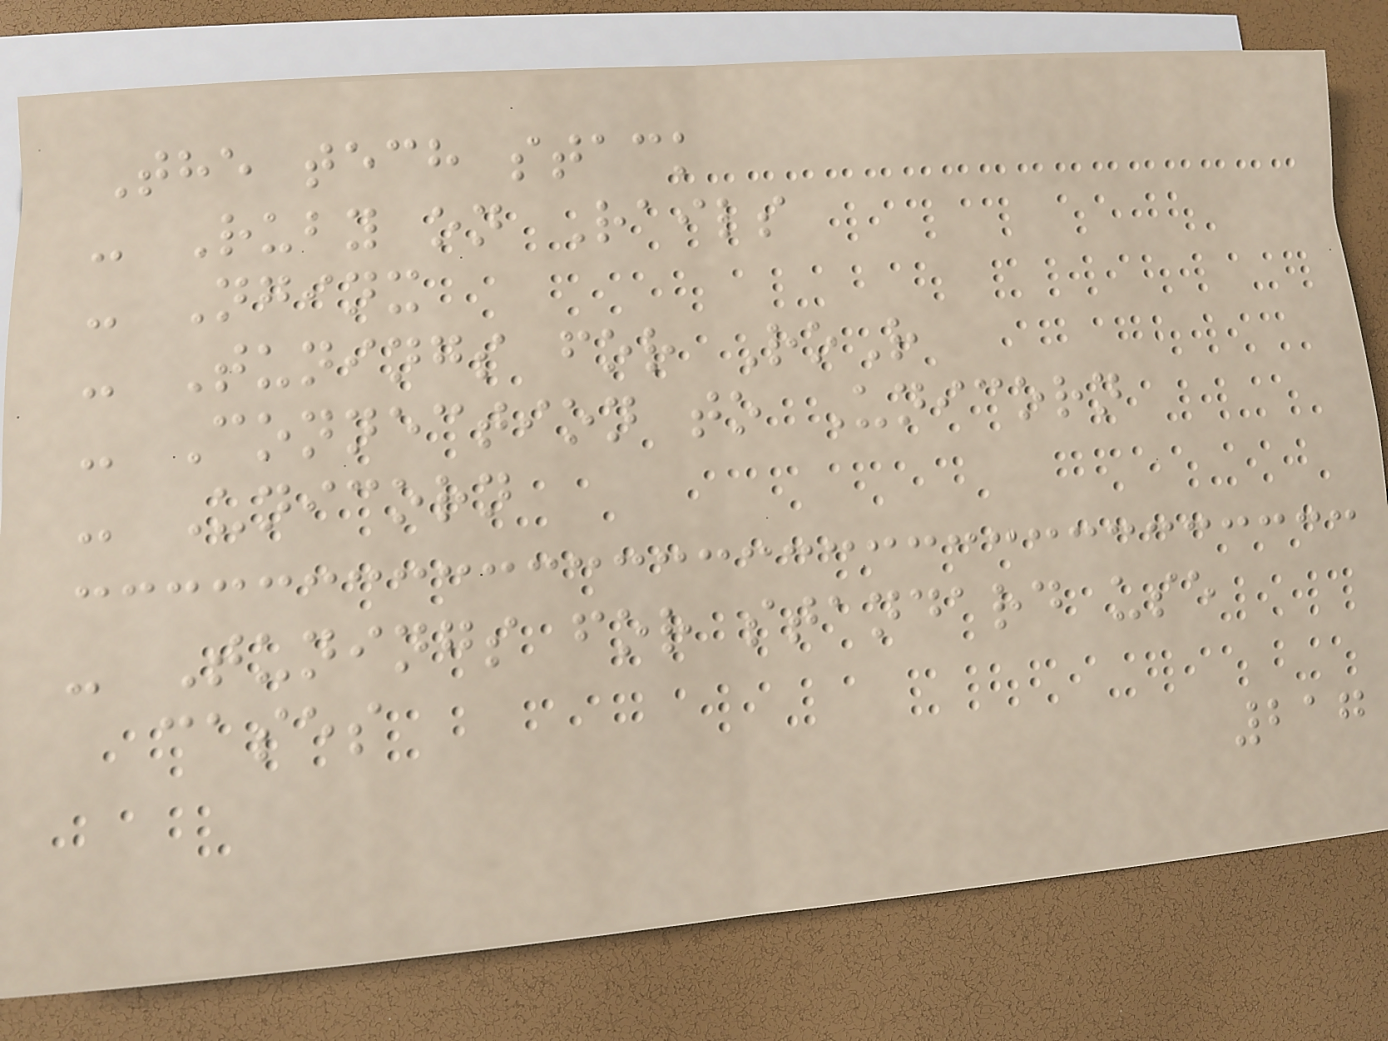The tech stack
- Ruby on Rails
- Nginx
- Tunings for RoR
- Connection to Unicorn
- Unicorn
- Tunings for standard use
cases
217
